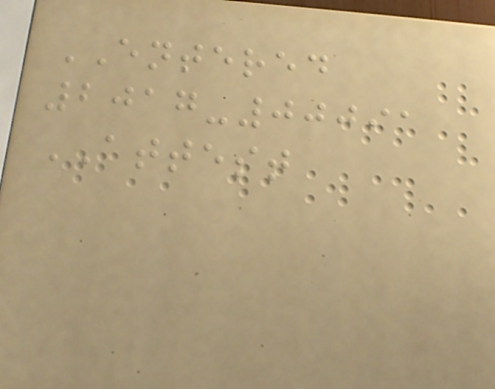ENTERED
2017-00091
ATTEST
